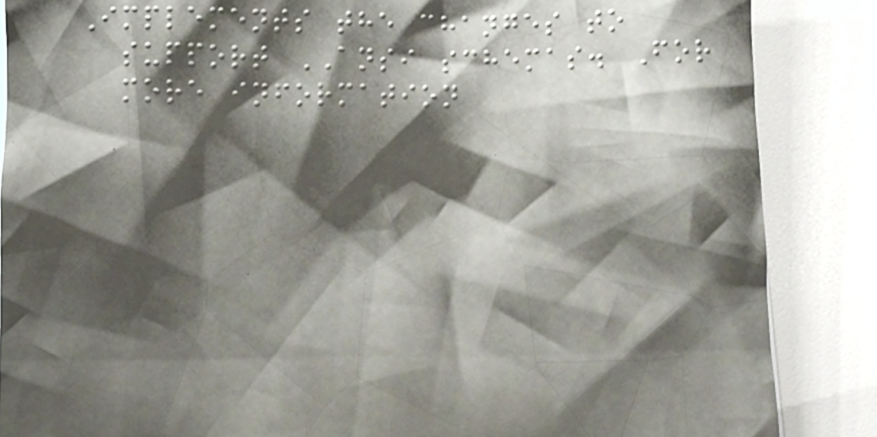Implements the changes to
support ANSI schemas. For
more information
